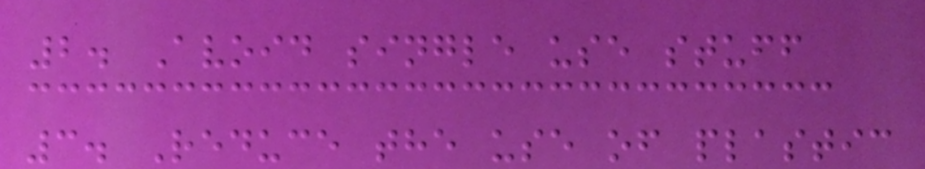2. Avoid single use stuff
3. Reduce the use of plastic
